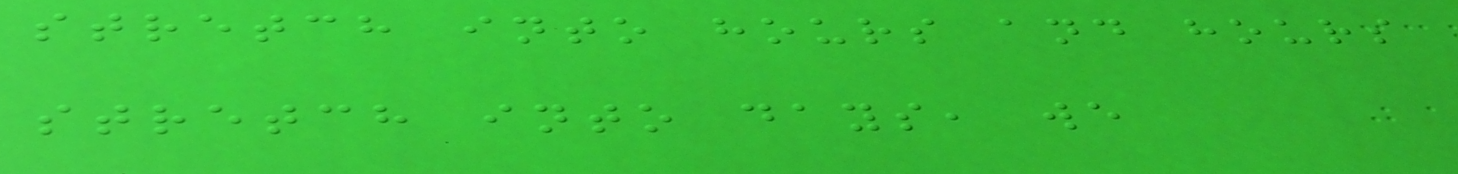stretch into hours and hours
stretch into days, we
